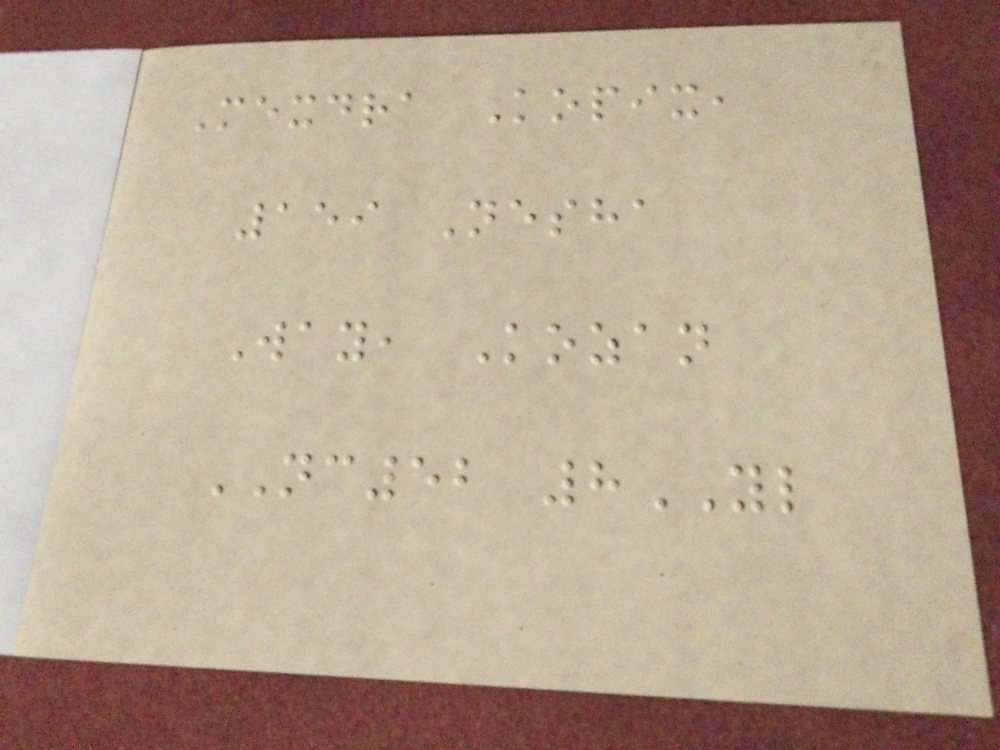Mexdra Kopix,
159 Nesha
Way, Kozan
NC52 8YL
